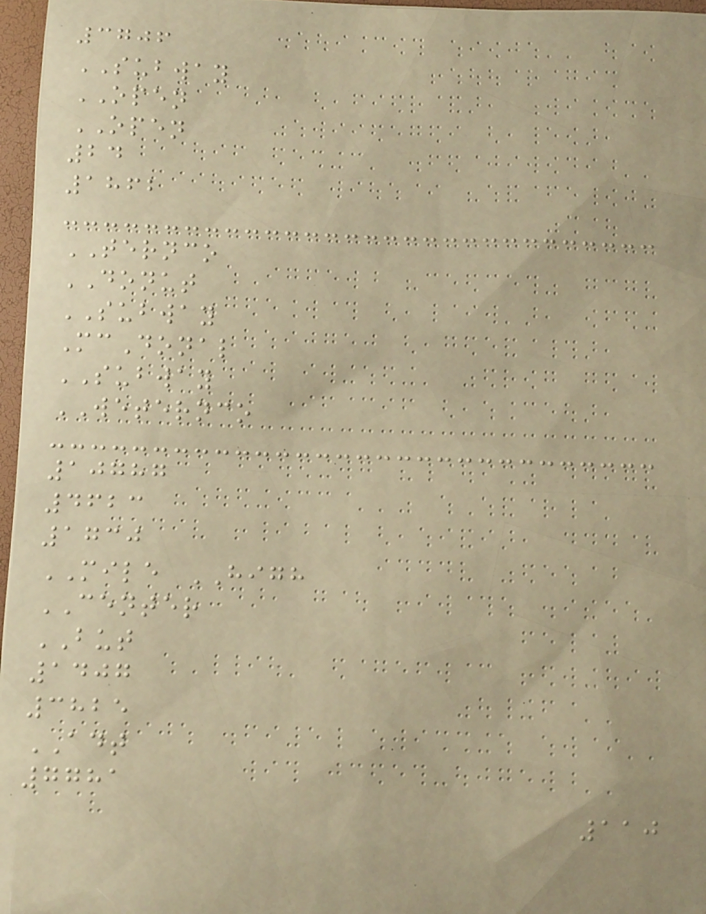3706
SUBWAY
OPEN
OPEN
24
1862
TERNCO
DONUT
SUBWAY
McDonal
SUBWAY
WETERNCO
10787
4623
1730
MILE HIGH
CENTER
BUT
1407
3825
ADT
7781
110
